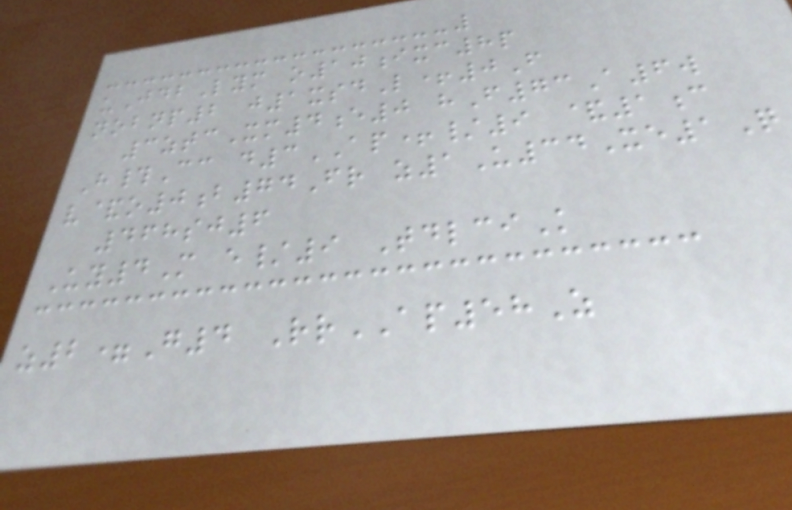uJdbLym o10ixc8p
nobnp2 j1xsdL+0F
3ztcXm4e0 hF73A6w
H#Cc d3AP+/9 &1c
v&o0b74Fr z1U34Xe1Q
468sj6
Uy4M e/9 TdlciK
z2=G4 RrAP58Z
